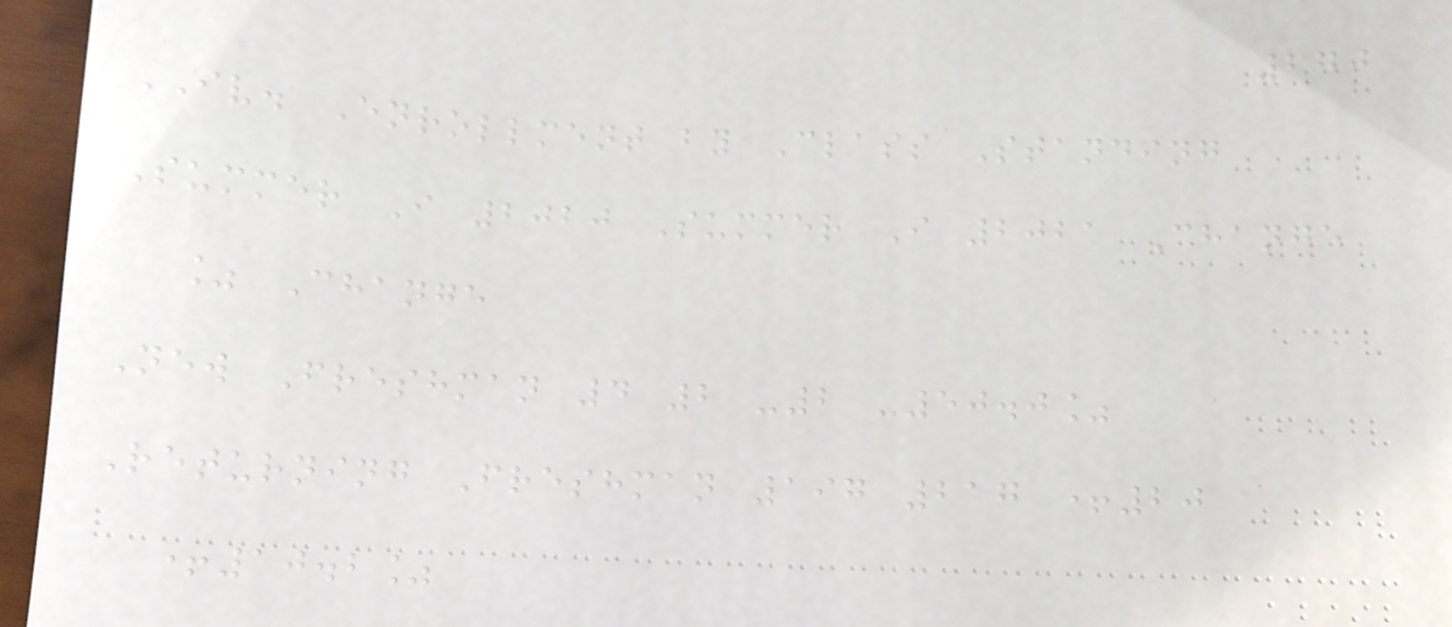270
IV. Enrollment by Class Standing
Summer I 2020 Summer I 2021 Change
% Change
New Freshman 4 2 -2 -50.0%
Returning Freshman 197 217 +20
+10.2%
